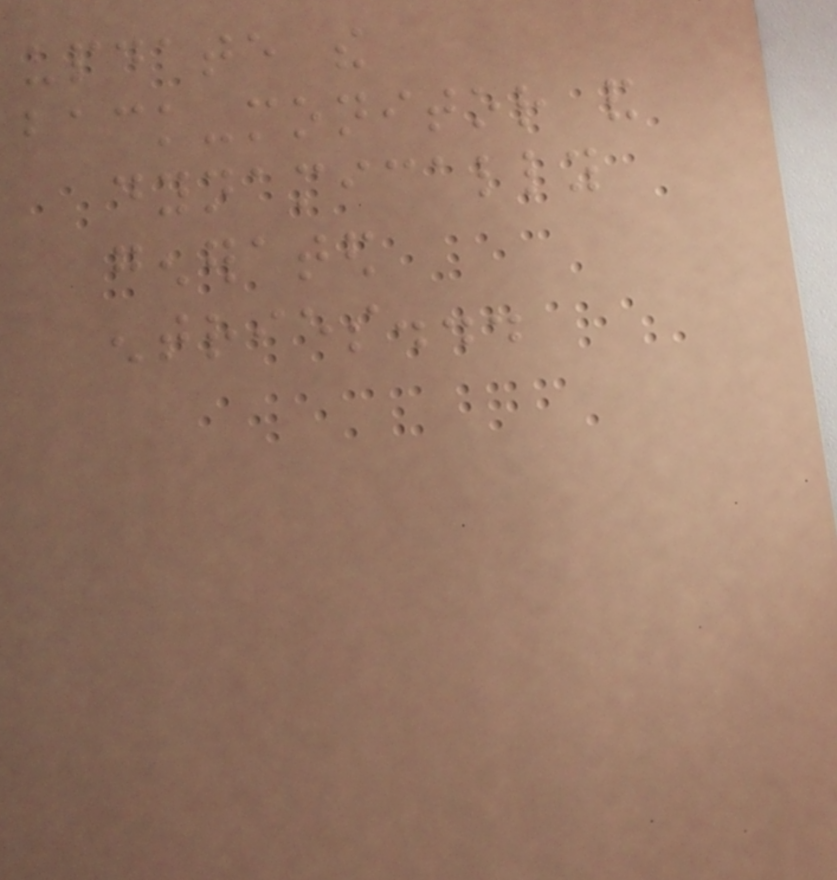update the
back-monitor and
dynamically
generated
entries...
